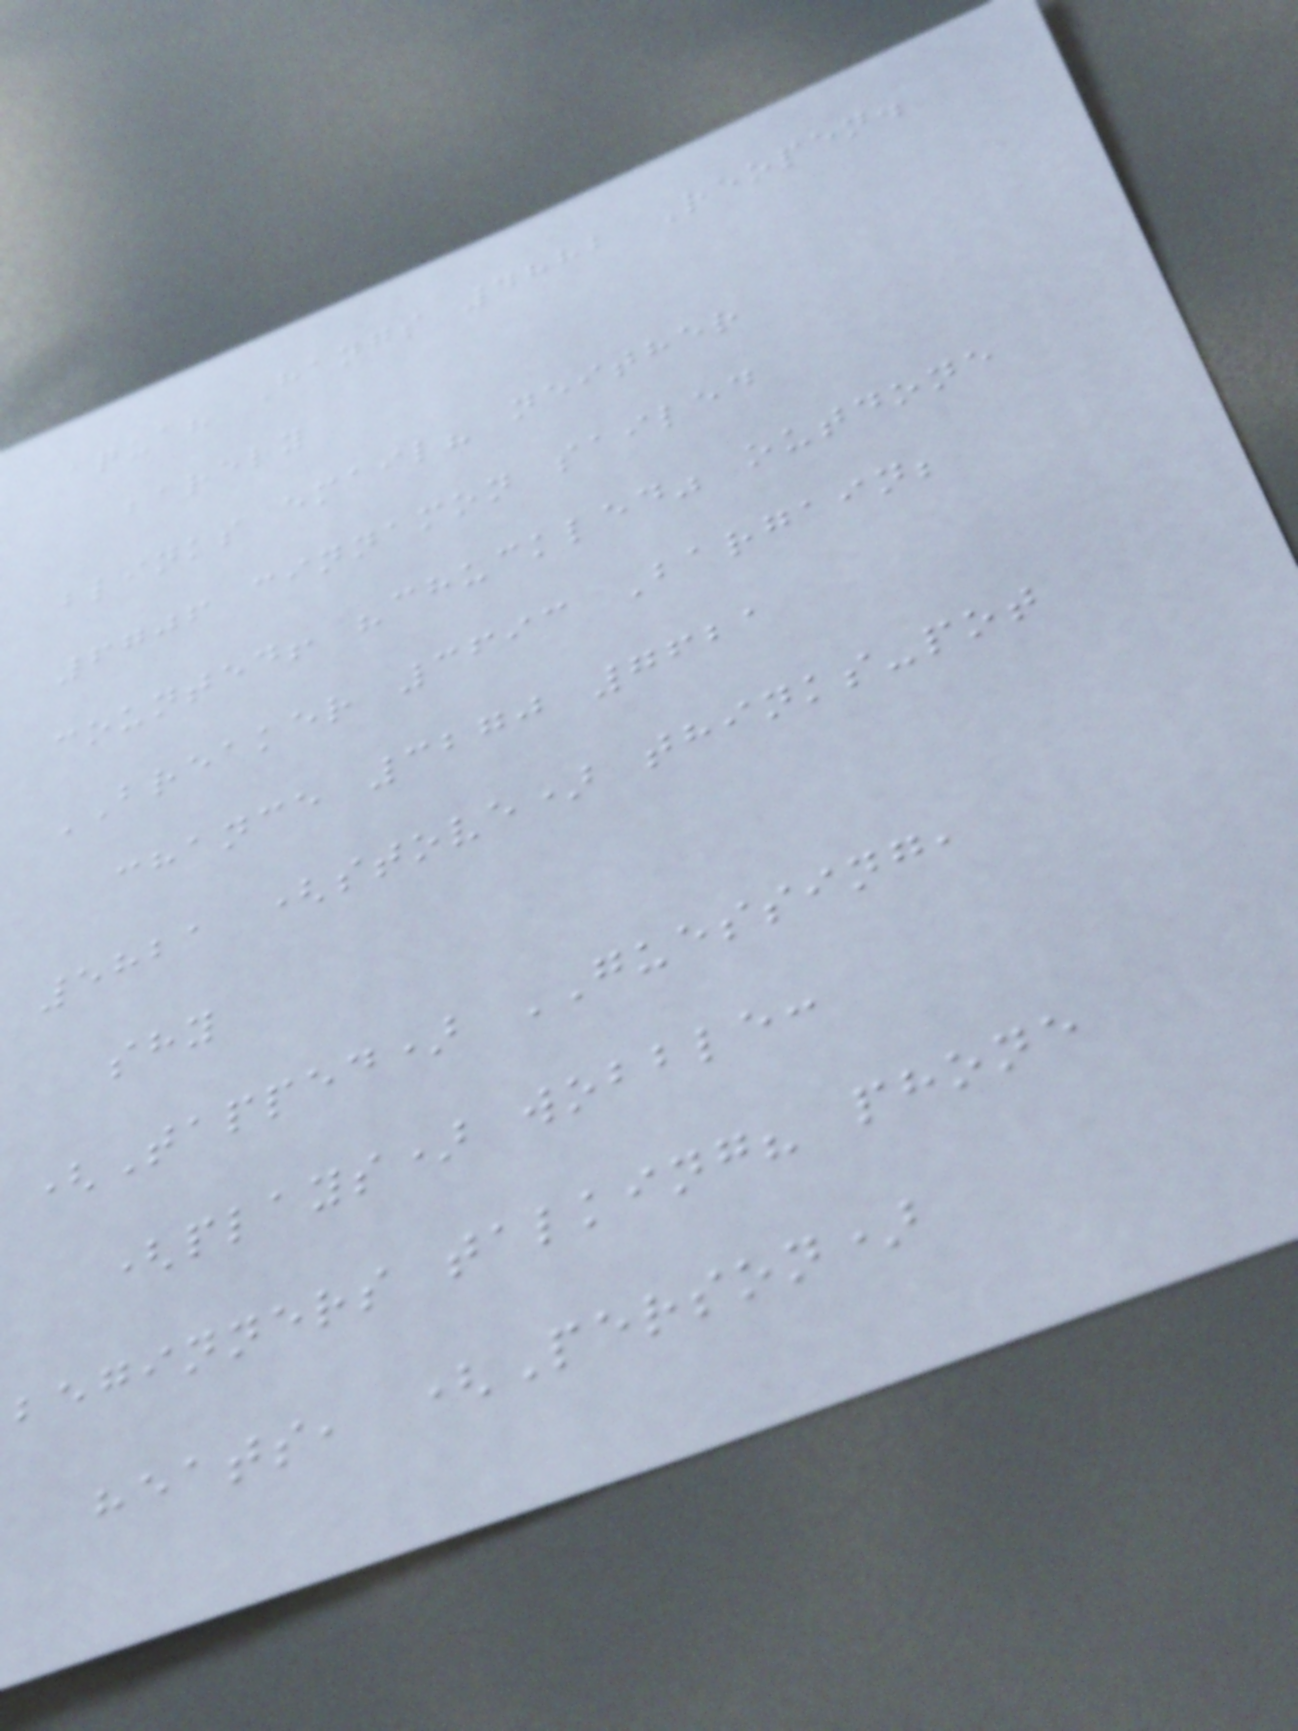aqua? Hangs 4882 Reopen.
barely
blinks email? neither
6706 cinnamon sailed
counted! "chuckled" outdone
BREAKER 3693 Bargain;
chance 3270 7621
5821 (stove) thinks-pot
shy
(Tapped) GUESSING,
(plays) wobble:
beginners talking? phone
heats, (Person)
